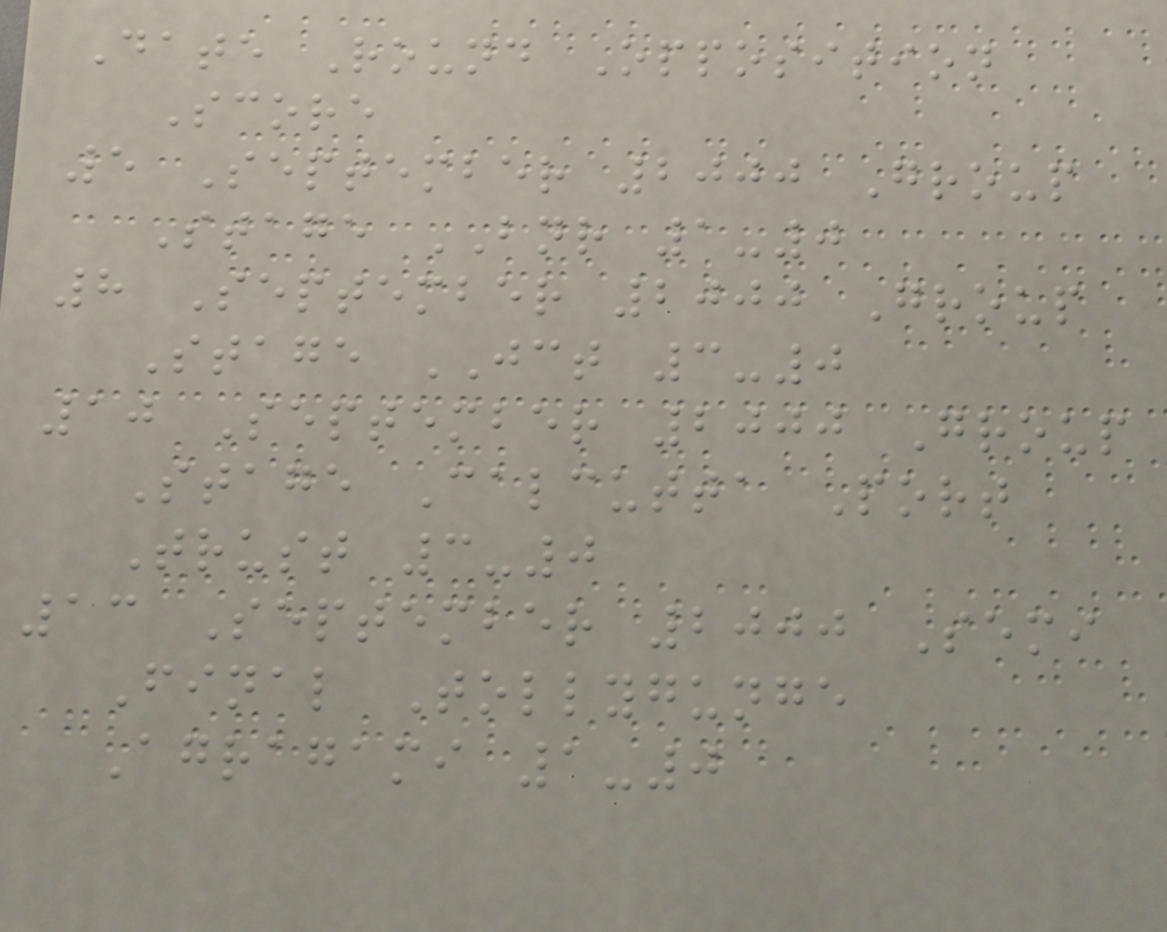Date Round Opposition
Score
5 September 2000 Group
Stage BNR 1-0
8 September 2000 Group
Stage JCT 3-0
10 September 2000 Group
Stage Calcutta Port
Trust 3-0
13 September 2000 Semi
Final Tollygunge
Agragami 1-0
